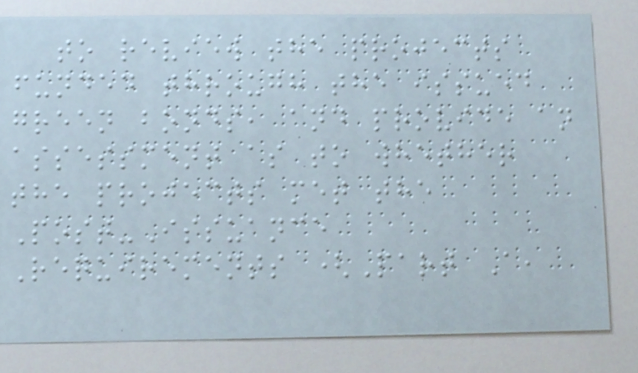to review the projects
funded through the issued
green bonds, and provide an
assessment as to whether
the projects met the
Post-Issuance
Requirements (Part A,
